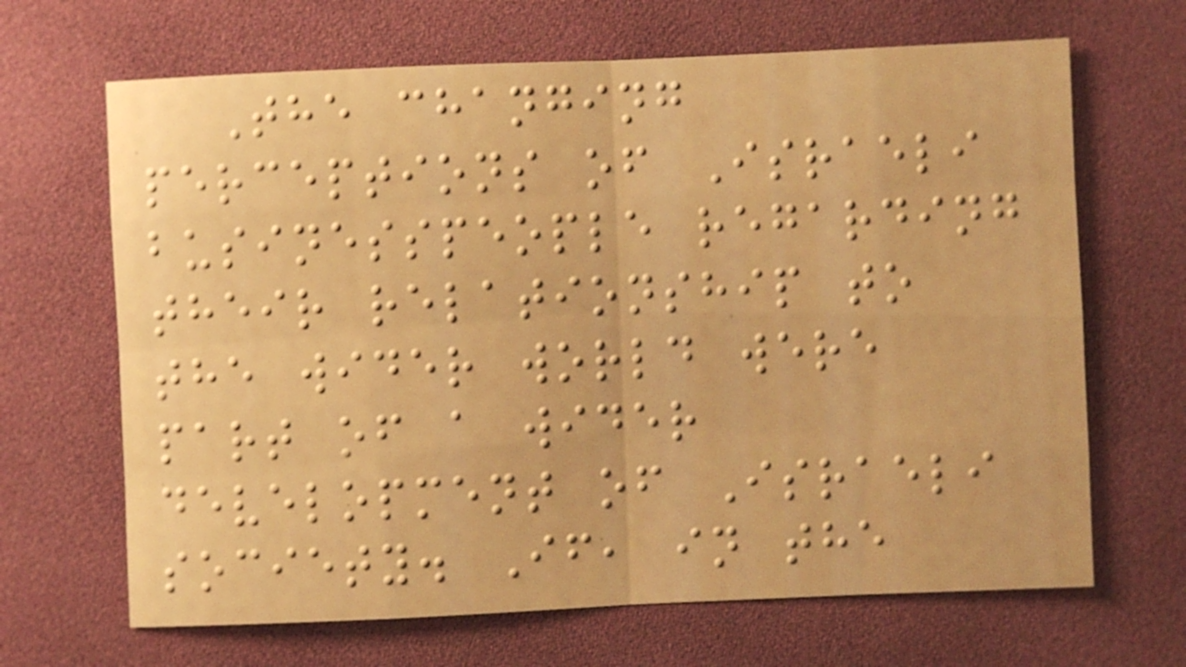The changing
perceptions of Israeli
businesspeople regarding
their relationship to
the wider world were
part of a wider
development of Israeli
society. If, in the
